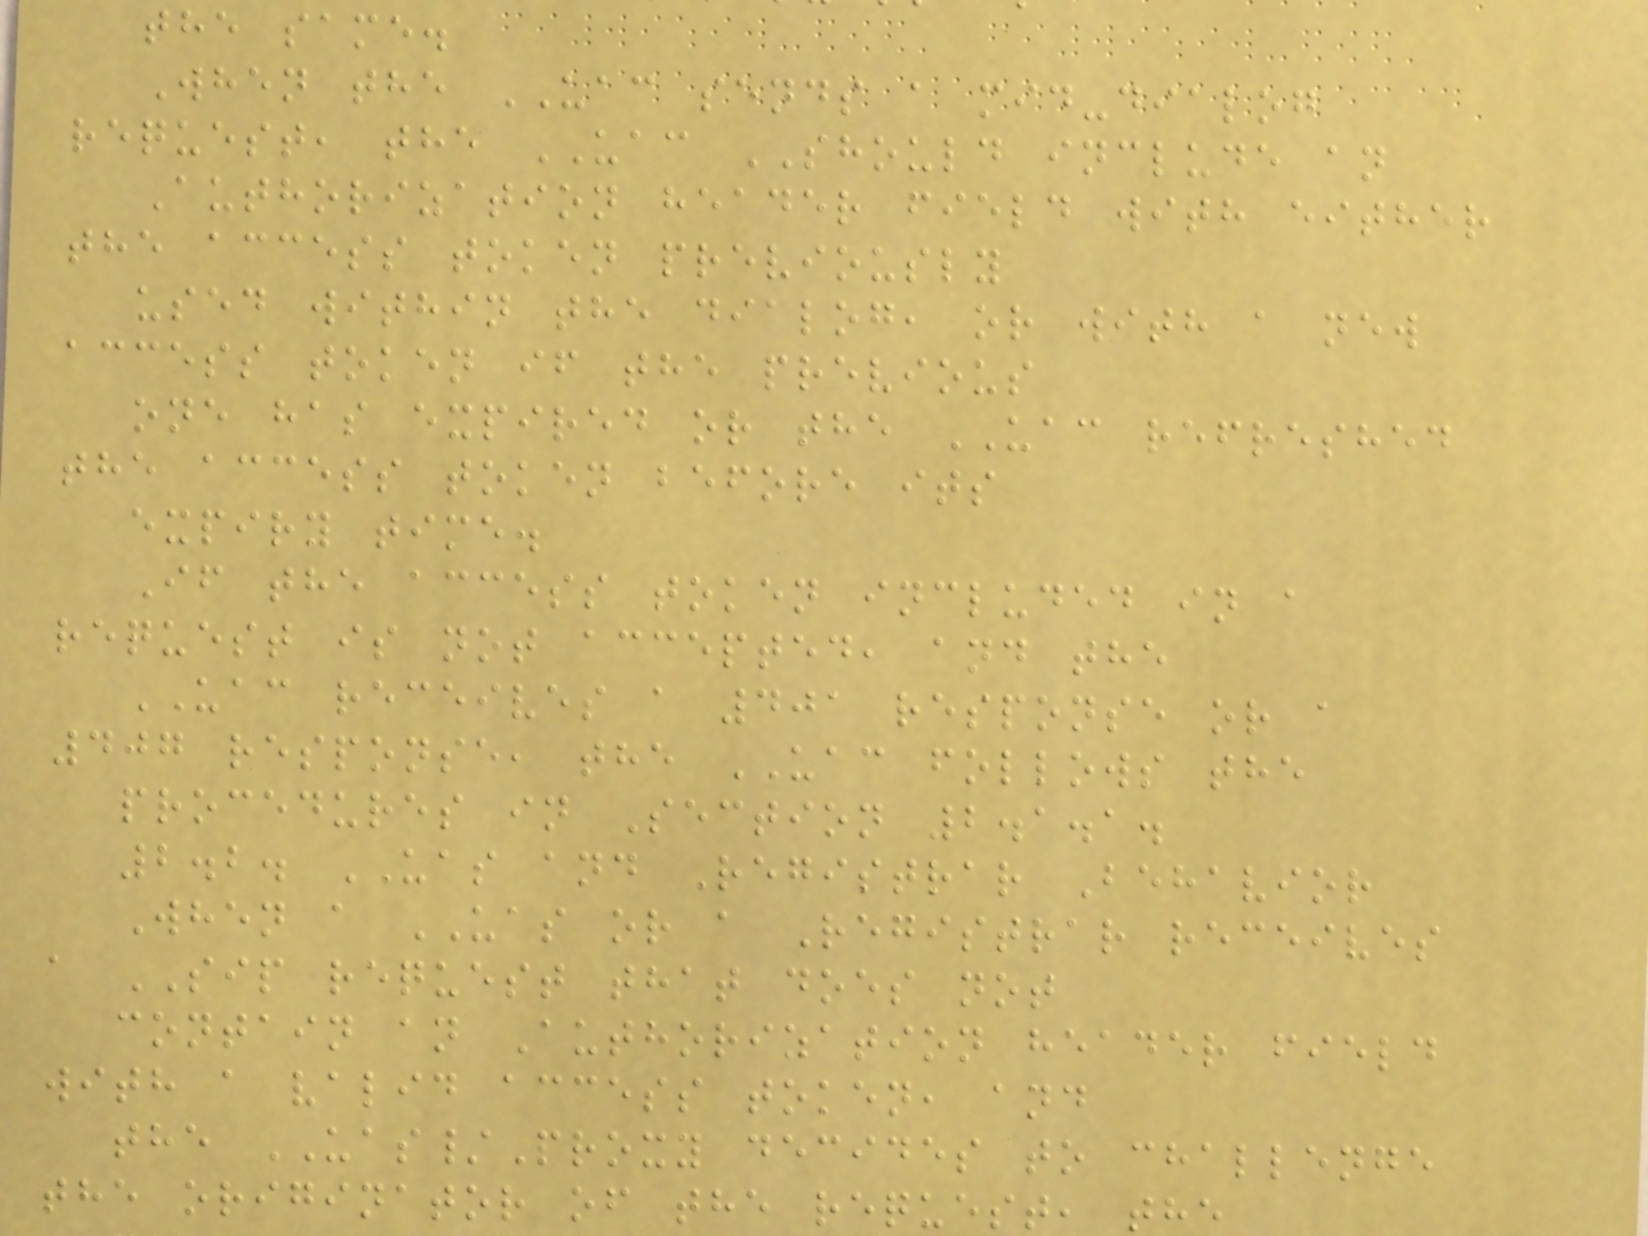the same.
When the UAC sends a mid-dialog
request, the UAC SHOULD include an
Authorization header field with either
the access token previously
used within the dialog, or with a new
access token if the previous
one has expired or the UAC refreshed
the access token before its
expiry time.
If the access token included in a
request is not accepted, and the
UAC receives a 401 response or a
407 response, the UAC follows the
procedures in Section 2.1.1.
2.2. UAS and Registrar Behavior
When a UAS or a Registrar receives
a SIP request that does not
contain an Authorization header field
with a valid access token, and
the UAS/Proxy decides to challenge
the originator of the request, the
